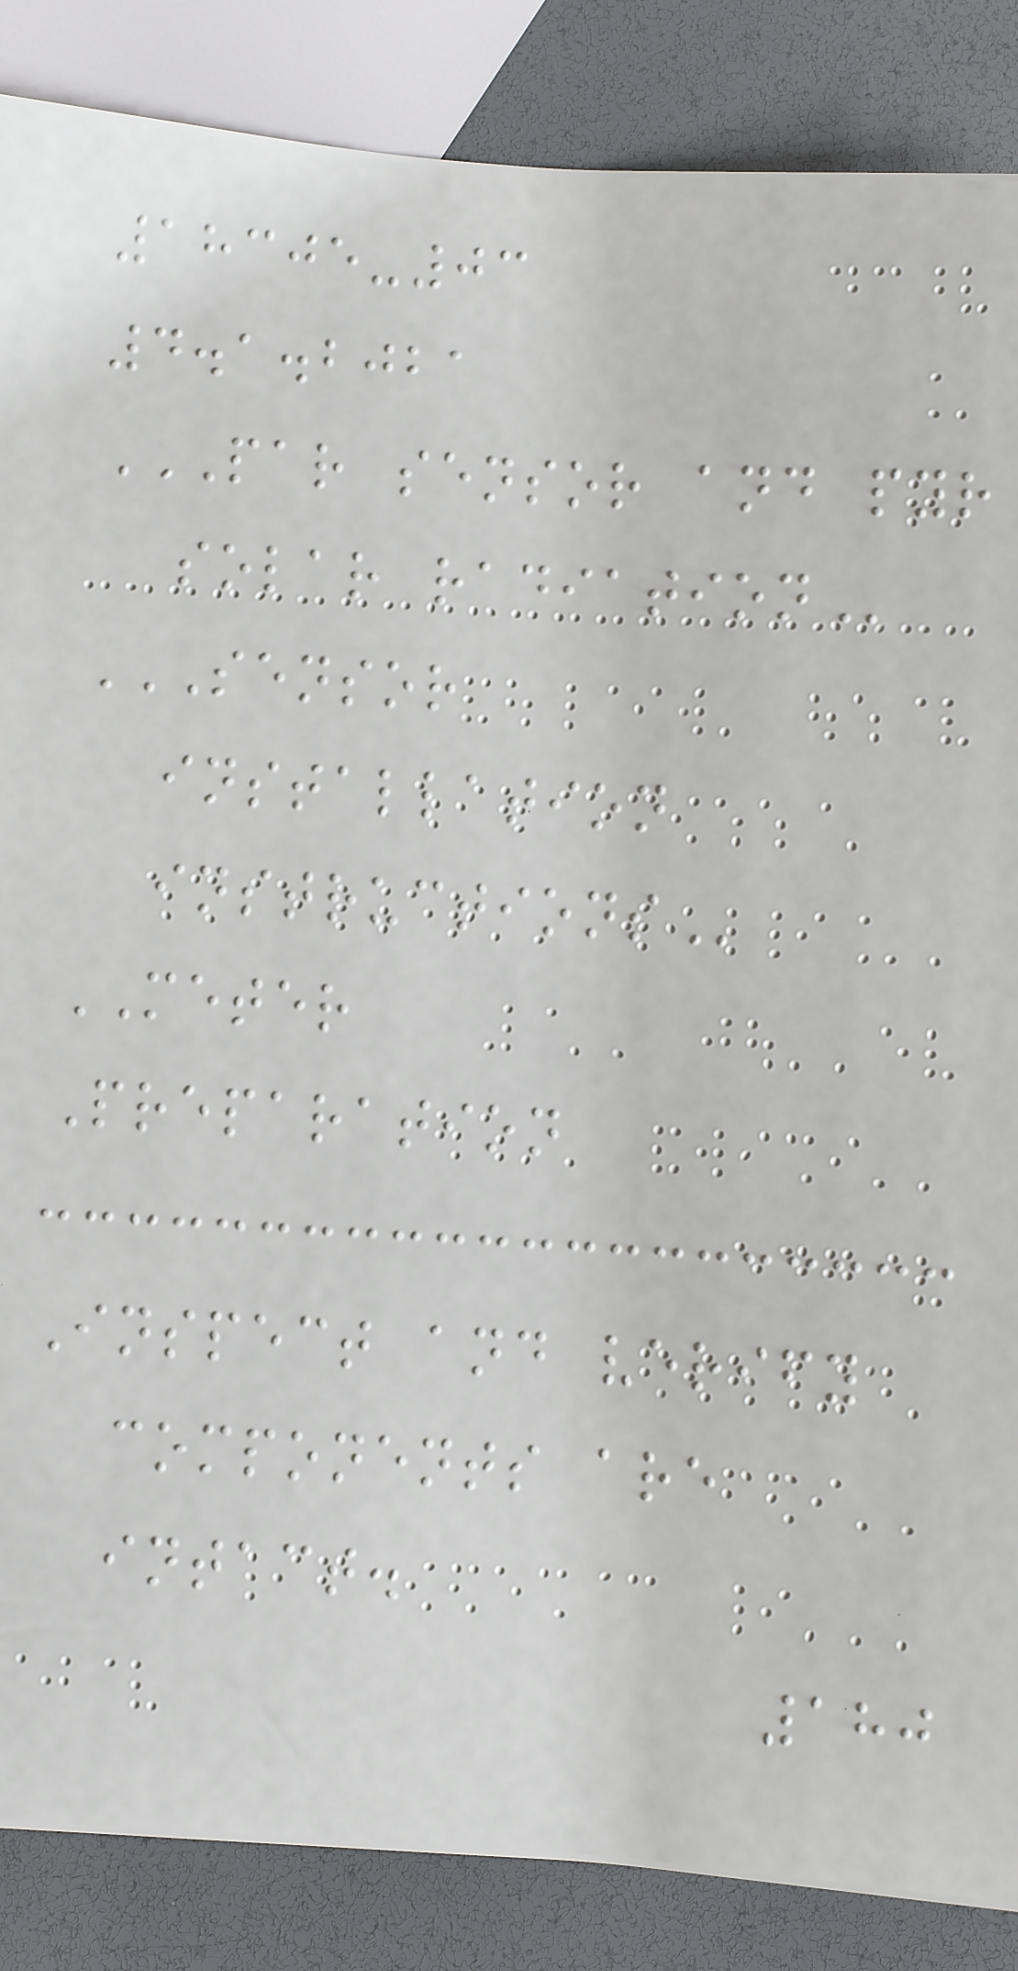18305-03
4.1.2021
PAR SENSOR AND PYR
SOLAR RADIATION
SENSOR
INSTALLATION
INSTRUCTIONS
METER
Preparation
Inspect and verify
components are
intact.
180
